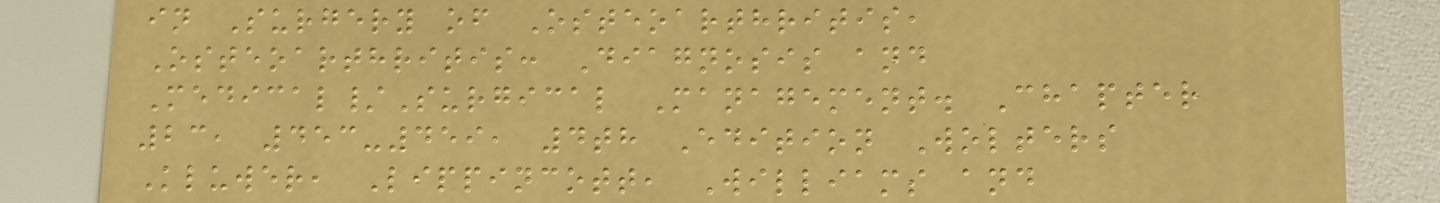in Surgery of Osteoarthritis,
Osteoarthritis: Diagnosis and
Medical/Surgical Management. Chapter
23, 453-459, 4th Edition Wolters
Kluwer, Lippincott, Williams and
